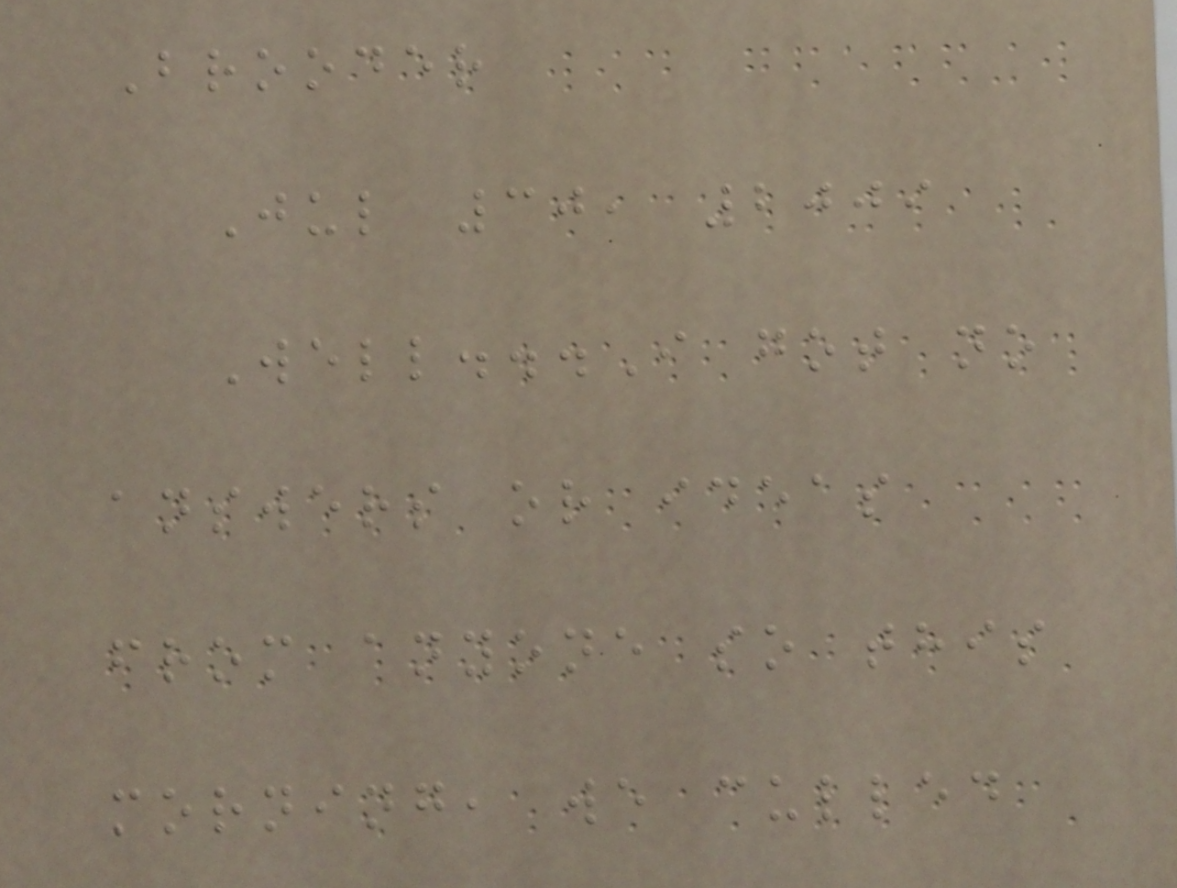Brooder
Jul 30, 2009
Well...I got no
answers or ideas
from anyone so this
morning, we culled
